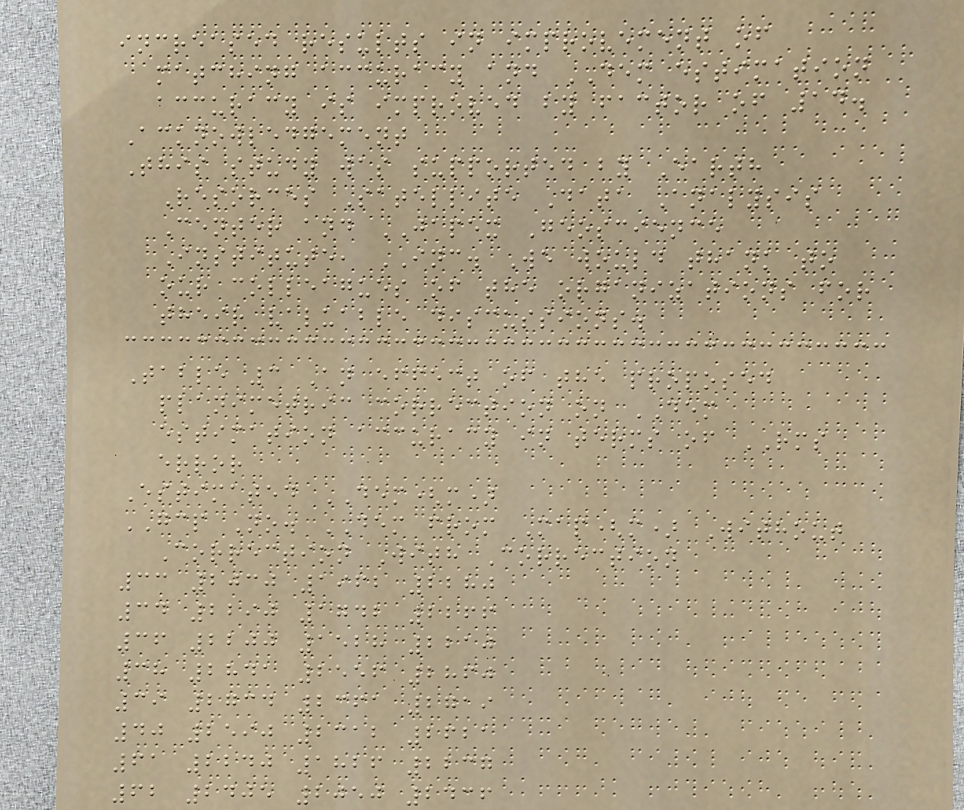increased results in improvement of
matching accuracy and DEM estimation
accuracy is improved by factor of 14.
Acknowledgement
This study was supported by Earth
Resorces Satellite Data Analysis
Center and JAPEX Geoscience
Institute, INC. We would thank to
our colleagues of the organizations for
their valuable discussions.
Table 3 An effect of the proposed
planimetric correction on DEM
estimation accuracy in terms of RMS
error
Estimated DEM(m)
GCP No. DEM from Map(m) Without
Correction With Correction
33 2030 1962 2280
34 2290 1742 2266
36 2200 1528 2210
38 2841 2556 2860
39 2734 2361 2719
40 2590 2312 2621
61 2240 1826 2237
62 2405 2050 2436
